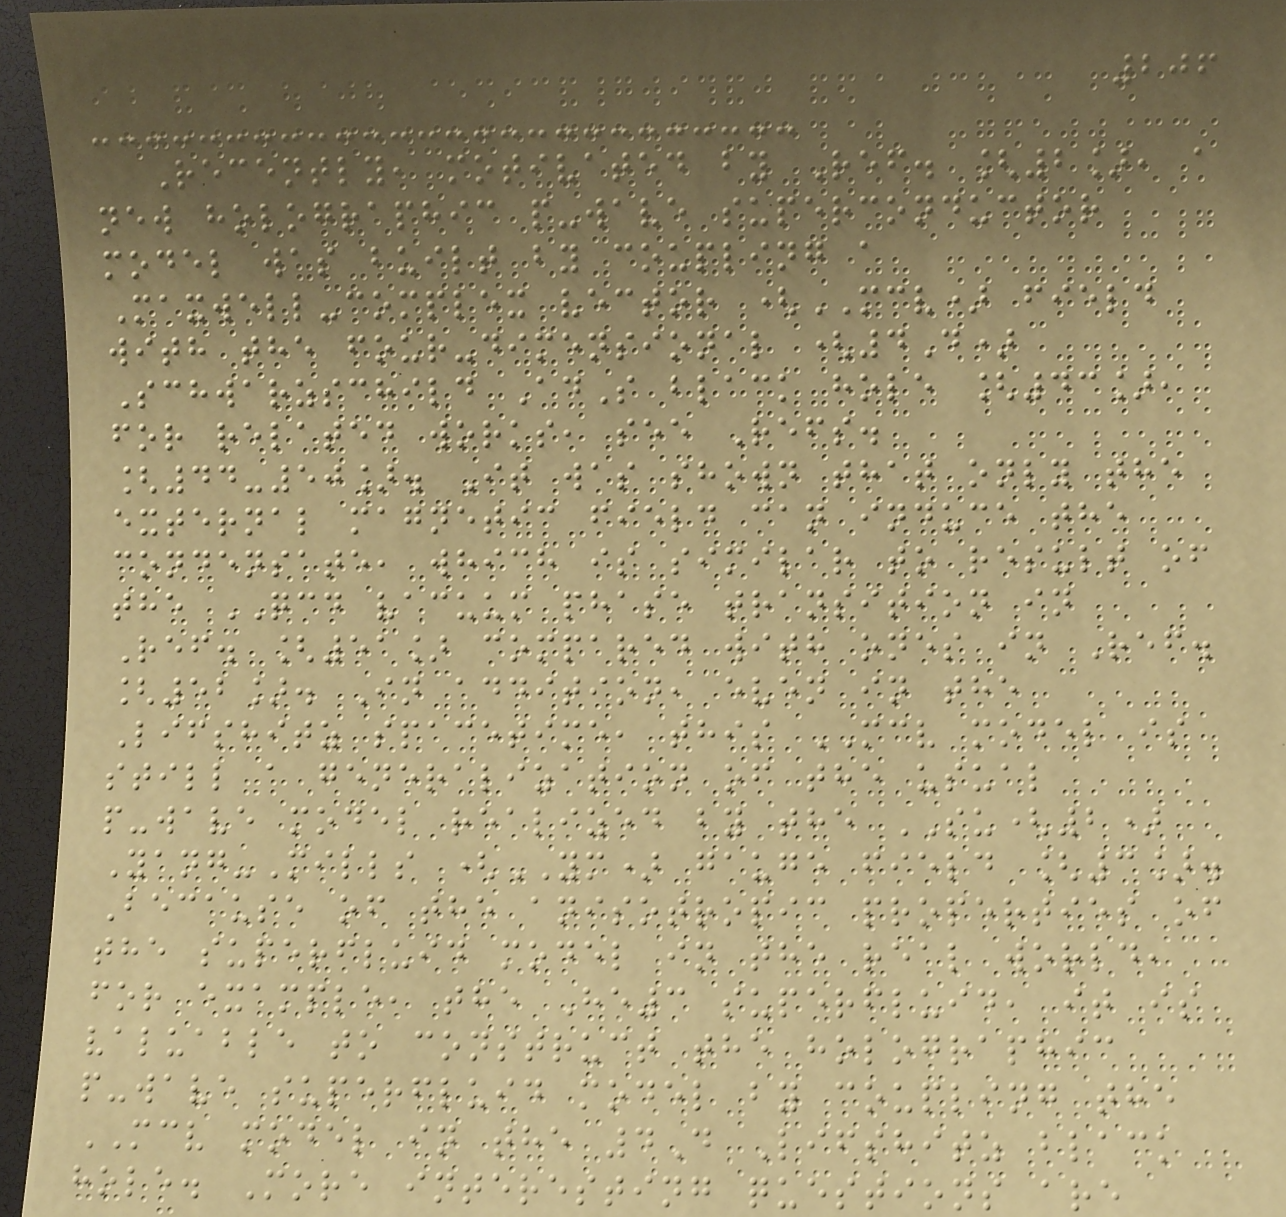206
Recently, motivated by Ref. [2], a
new holographic p-wave superconductor
model was built by coupling a
Maxwell-complex vector (MCV) field
with the four-dimensional (4D)
Schwarzschild AdS black hole [43],
for related works, see Refs.
[44-50]. It was shown that only the
external magnetic field can induce the
condensate, which is similar to result of
the QCD vacuum phase transition in
Ref. [51] compared with ones in Ref.
[52]. In addition, even in the
Lifshitz spacetime, this MCV model is
still a generalization of the usual
p-wave model realized by the SU(2)
Yang-Mills (YM) gauge field [3].
Because of the anisotropic properties of
the superfluid model in the real world,
for example, the He3 superfluid, it is
valuable to construct the holographic
p-wave superfluid model by coupling the
MCV model in the 4D Lifshitz black
hole. More interesting questions are
